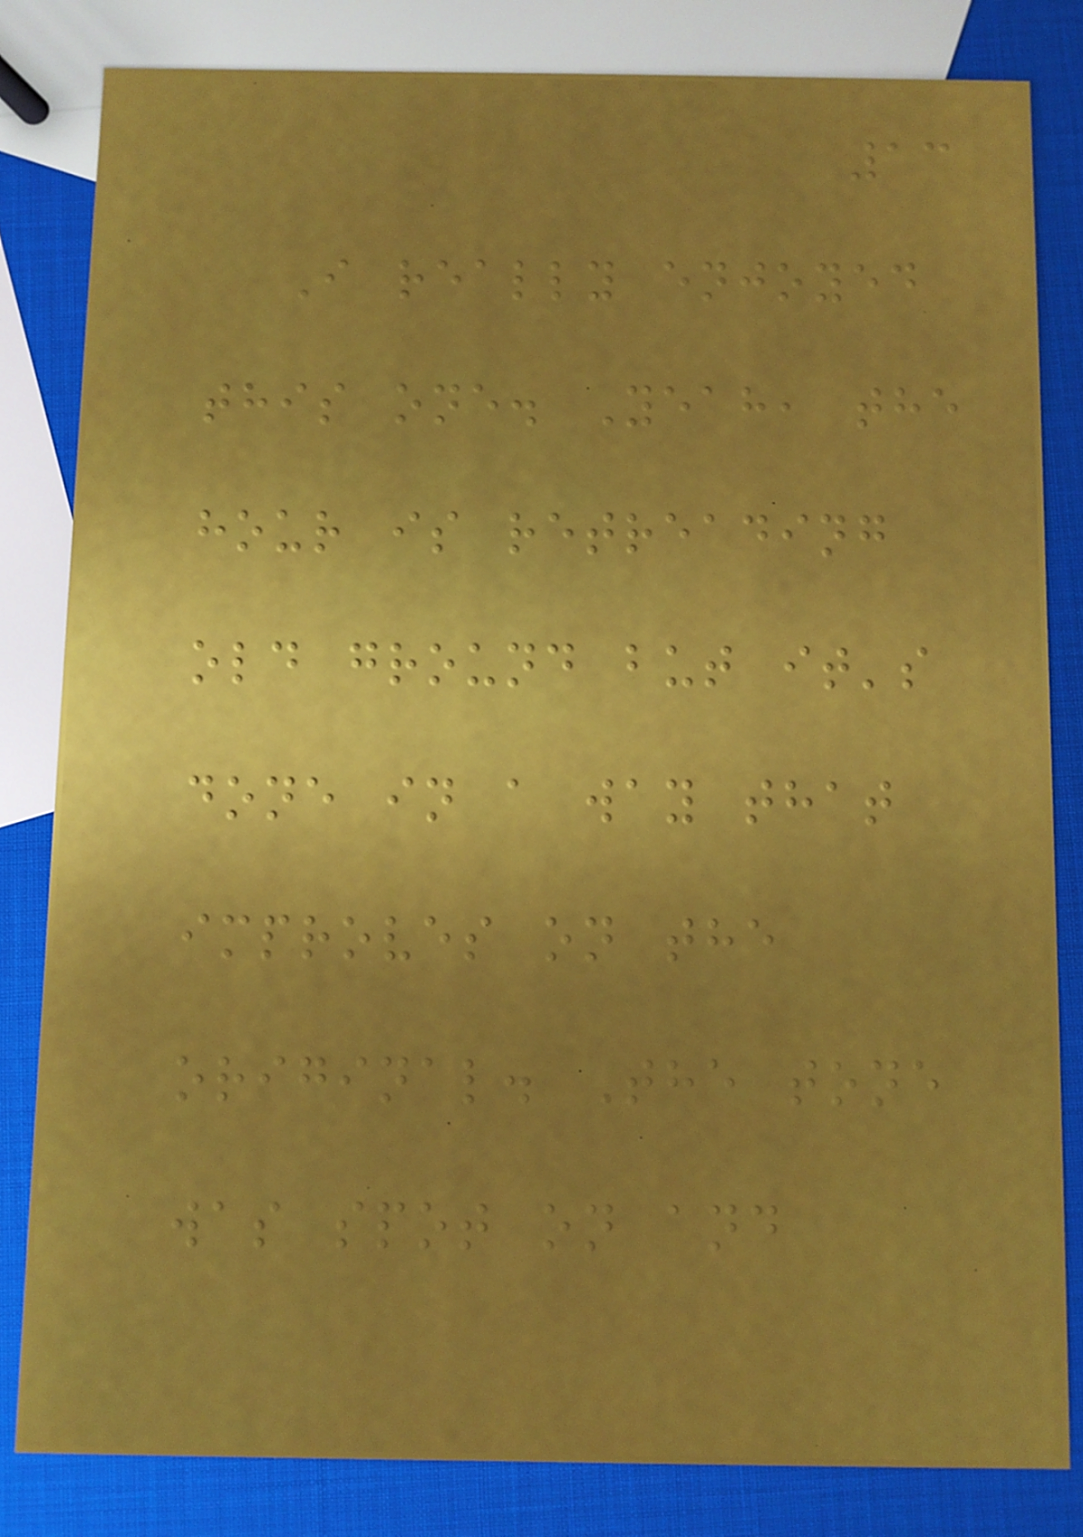13
I really enjoyed
this one. Yeah, the
hour is retreading
old ground but it's
done in a way that
improves on the
original. The tone
was spot on and
